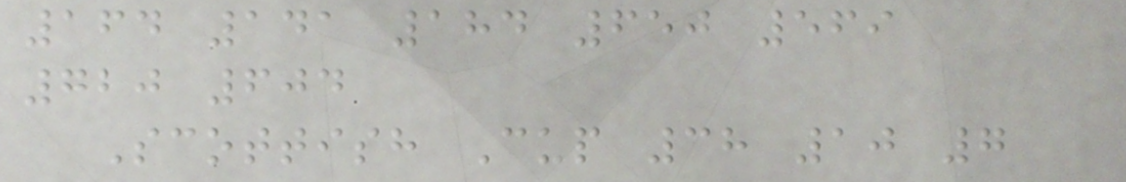164 141 184 650 569
720 604
Scottish Cup 38 10 7
